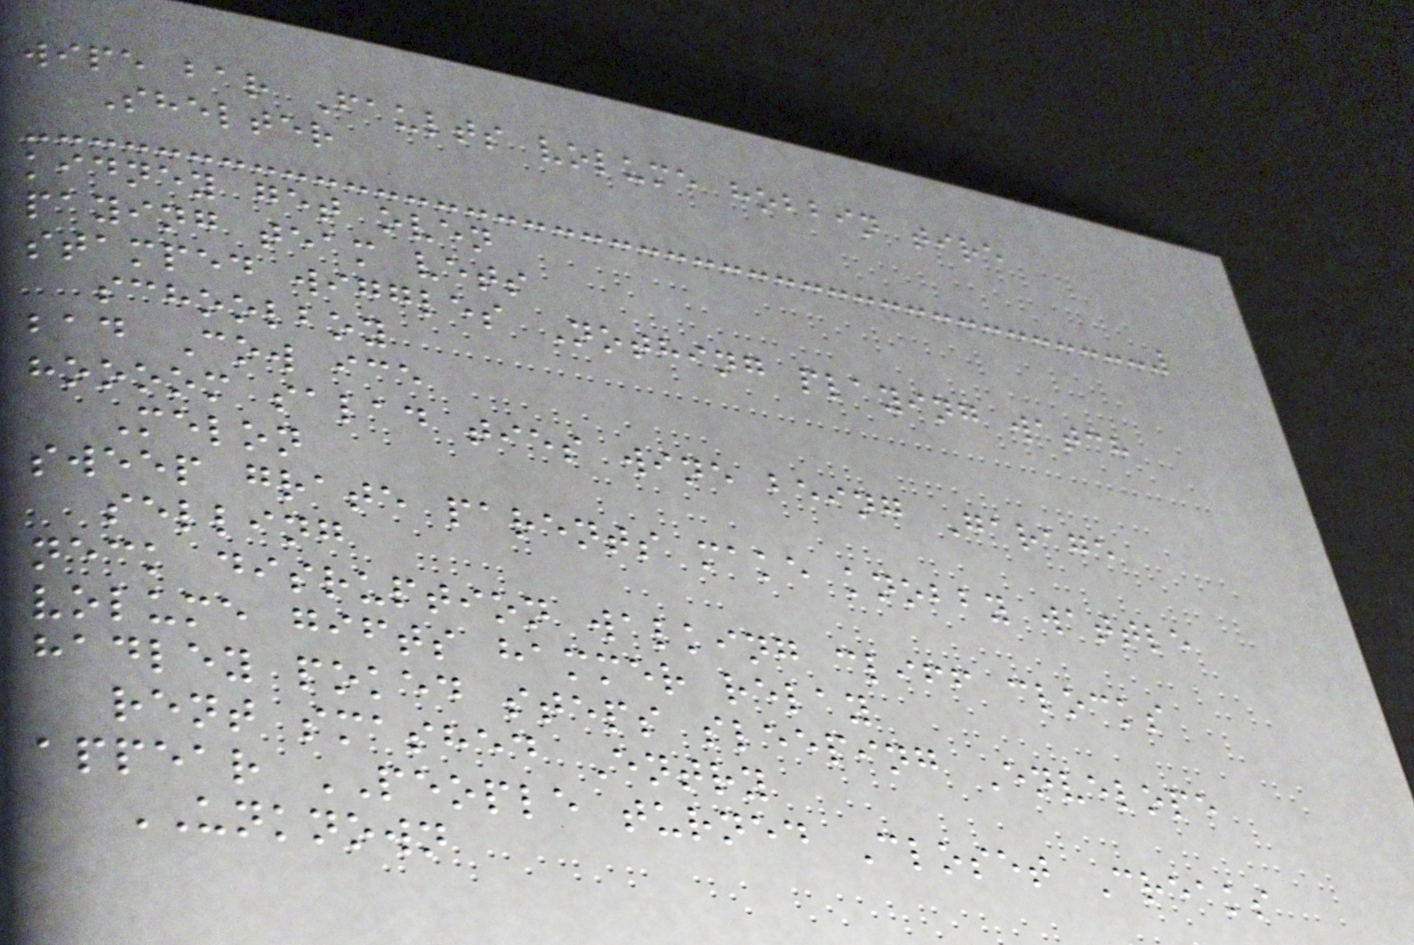wipe bar Faults volume hobbin tire
Shelter
kidney get oven
paying team vets
stamped wiggles Nothing playing watch
schoolboy
bad Cow ice
hoooom salad ties wine being Garage
Melon
sweep grate parents make knobby wattle
selling
neck disruption walking cliff clocks
volume gifts hammer relay
hadley poked steps sleeping Envelope
rent smashed Entry
appear PEOPLE turned Closet Creaks
UNKNOWN
